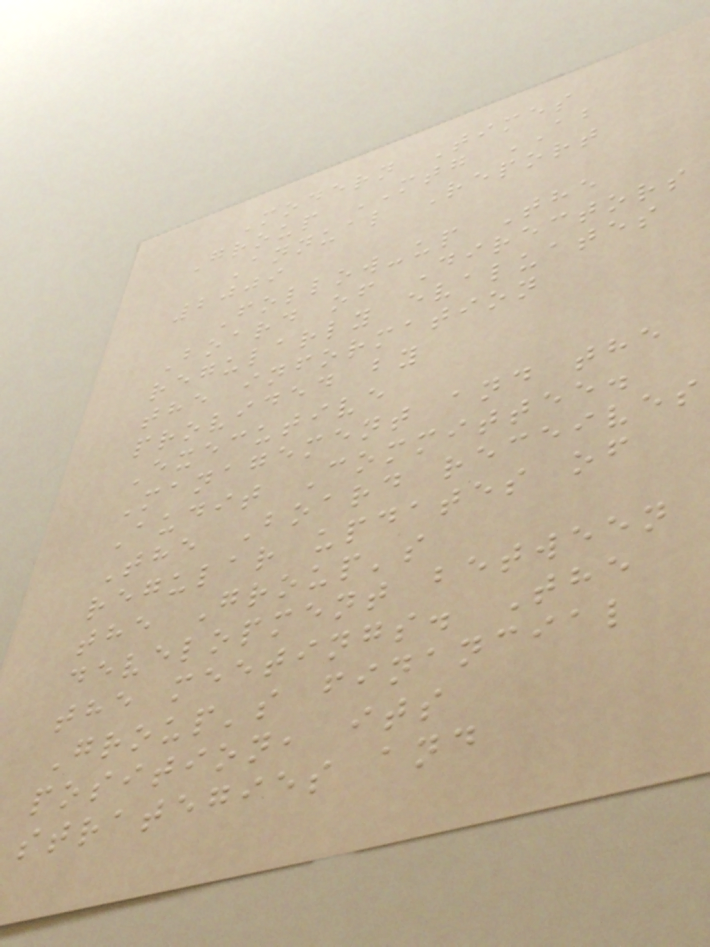Modern Times
Group MTG AB
Annual Report
2009
Follow-up The
Board of Directors
regularly evaluates
the information
provided by
Executive
Management and the
Audit Committee.
The Board receives
regular updates of
the Group's
development between
the meetings. The
Group's financial
position, its
strategies and
